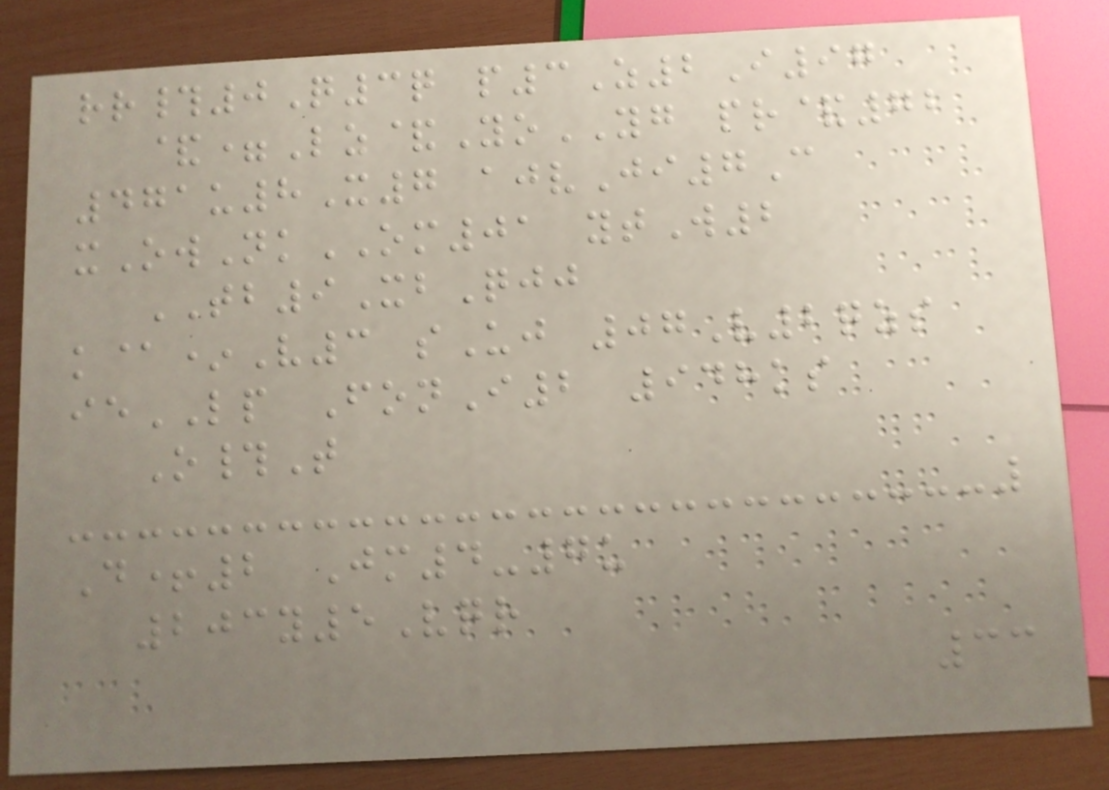rr#0Q3q p3Z2I97
&=Lz&YoYG pr&72
471u8X7 ajvJi7C
xOwNkOM01 ytW2
TB9XbQjj
k@*V3 sUj 07V2qzs
ieLP FonI2 948ks
O#T
D+2 Jm4-7u
203y5Vqr
33
